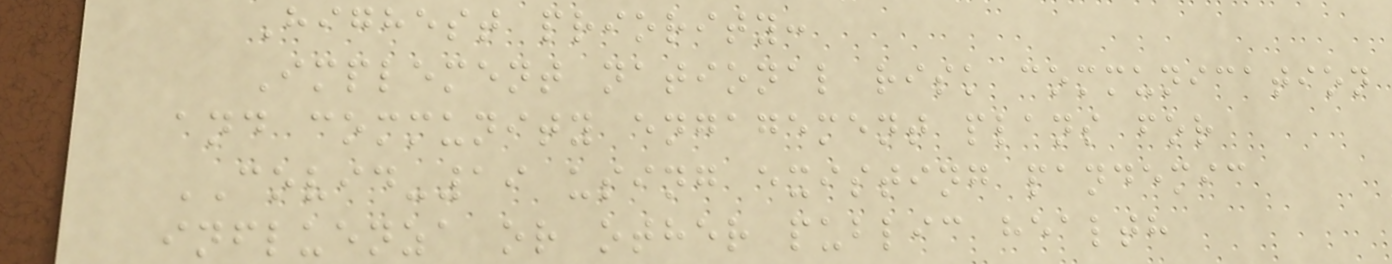Highest priority:
Implement national risk communication
and community engagement plans for
COVID-19 using existing pandemic
influenza or other public health
